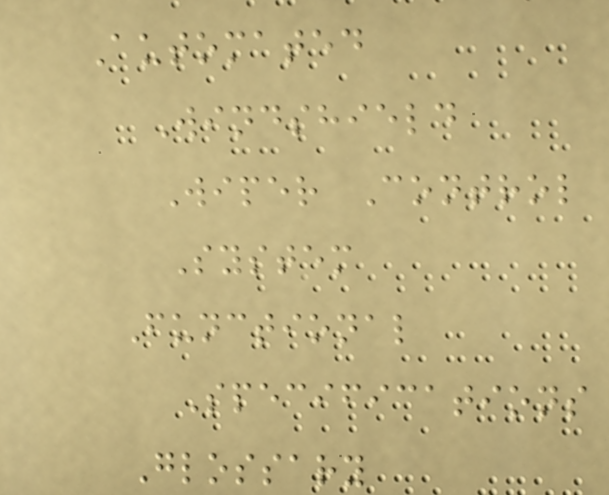Automated
Windshield
Wiper Control
System
Functional
Specifications
Glossary
